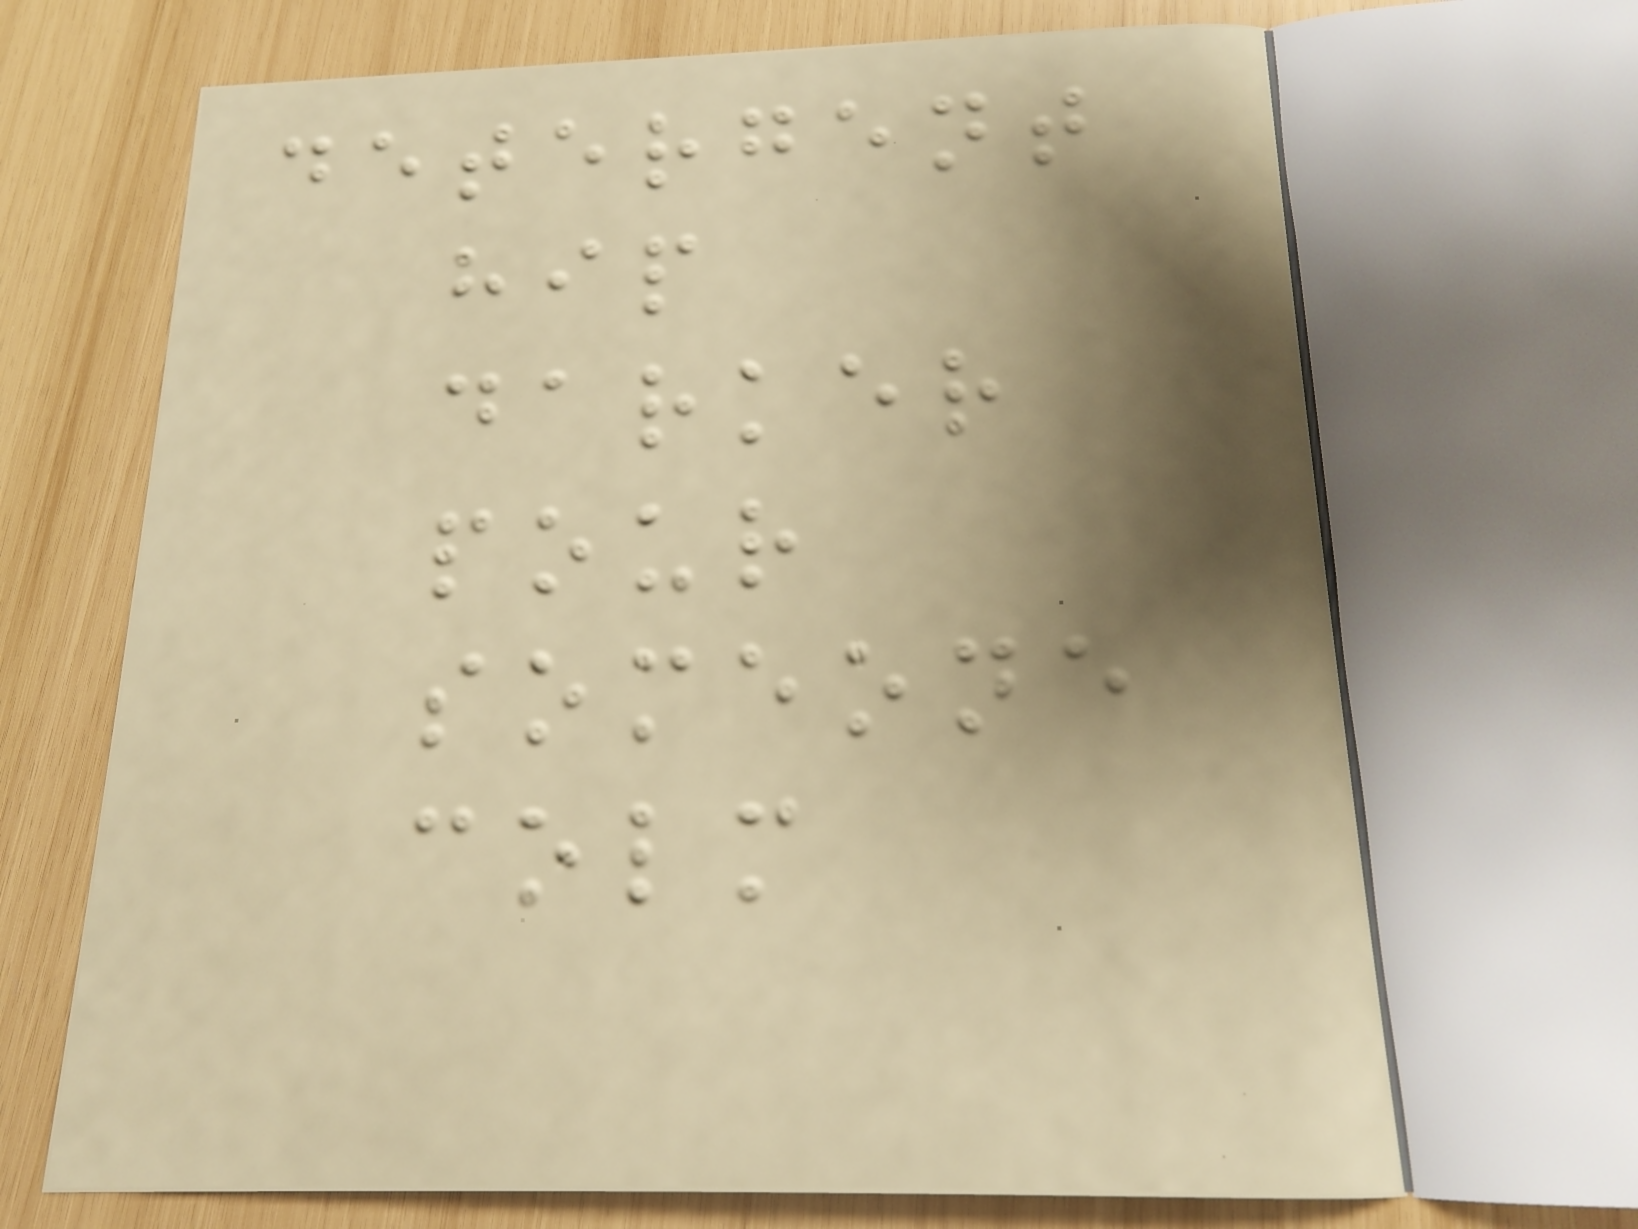detergent
hip
darker
pour
someone
colm
